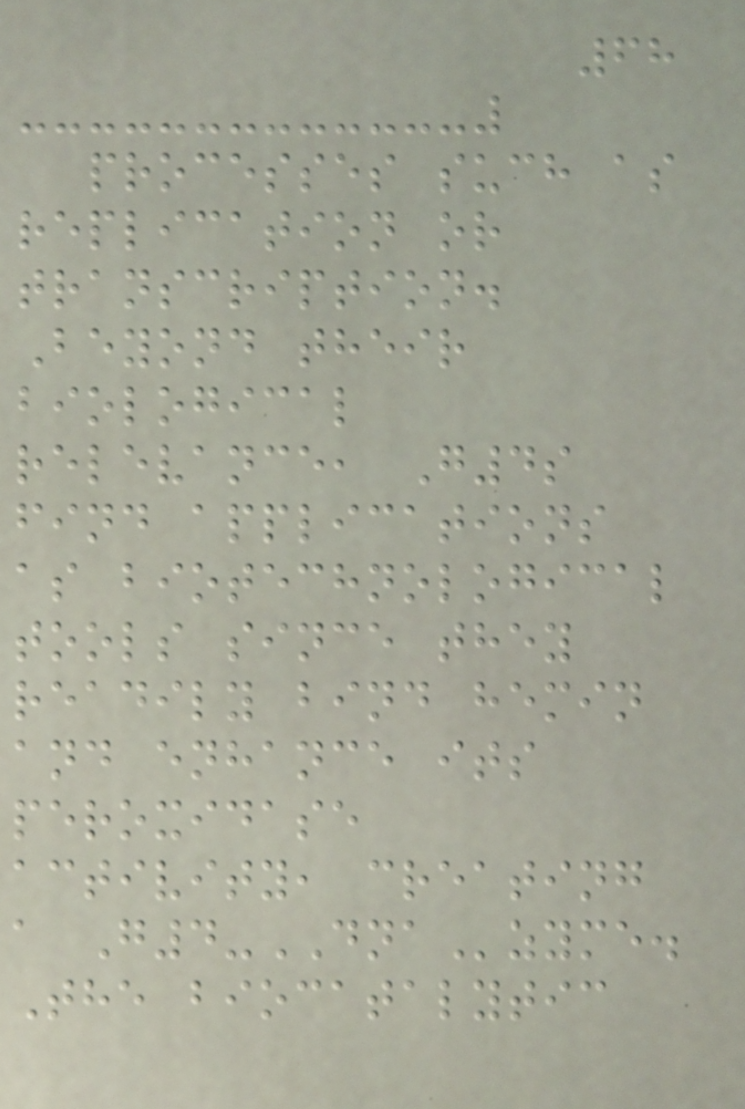68
processes such as
replication or
transcription.
Beyond their
biological
relevance, G4s
find applications
as biotechnological
tools since they
readily bind hemin
and enhance its
peroxidase
activity, creating
a G4-DNAzyme.
The biocatalytic
